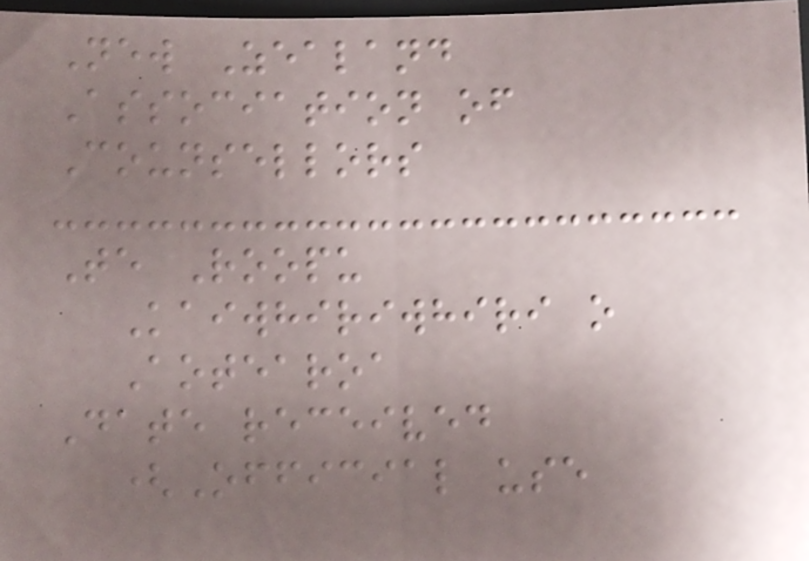New Zealand
Association of
Counsellors
Te Roopu
Kaiwhiriwhiri o
Aotearoa
Date received
(Official use
